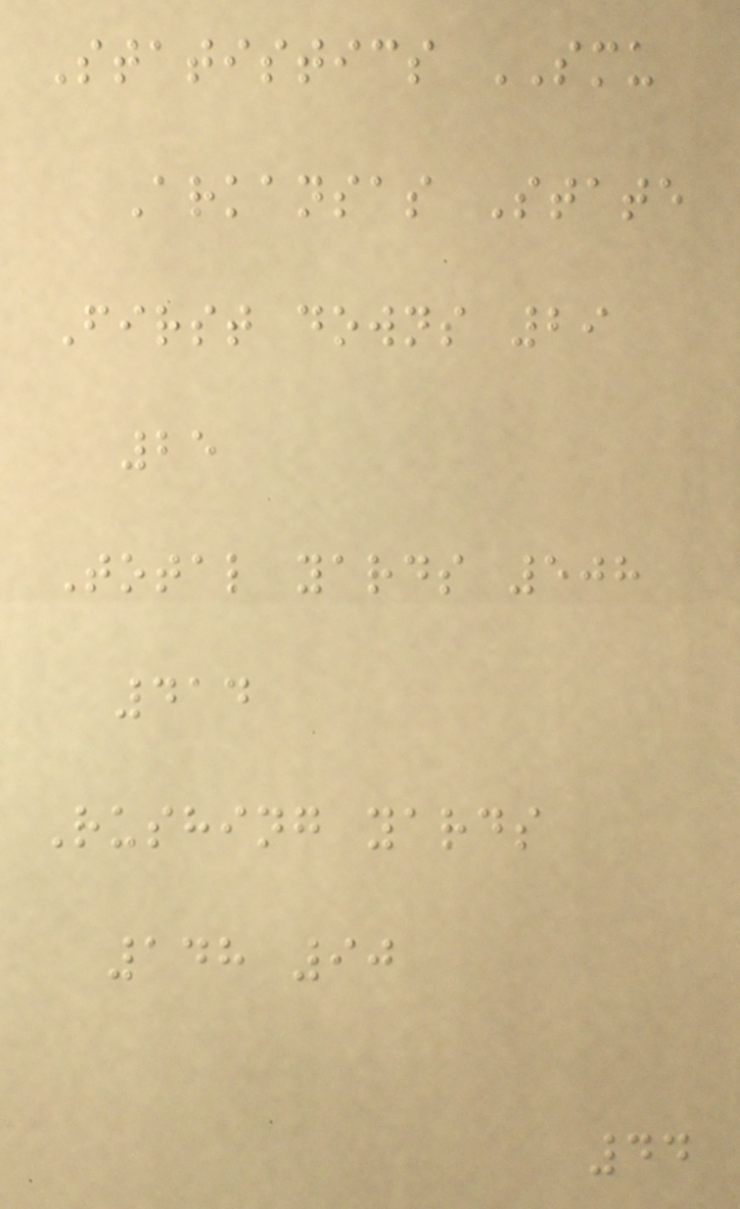Statistics SMU
Arkansas State
First downs 29
25
Total yards 508
414
Rushing yards
148 90
44
